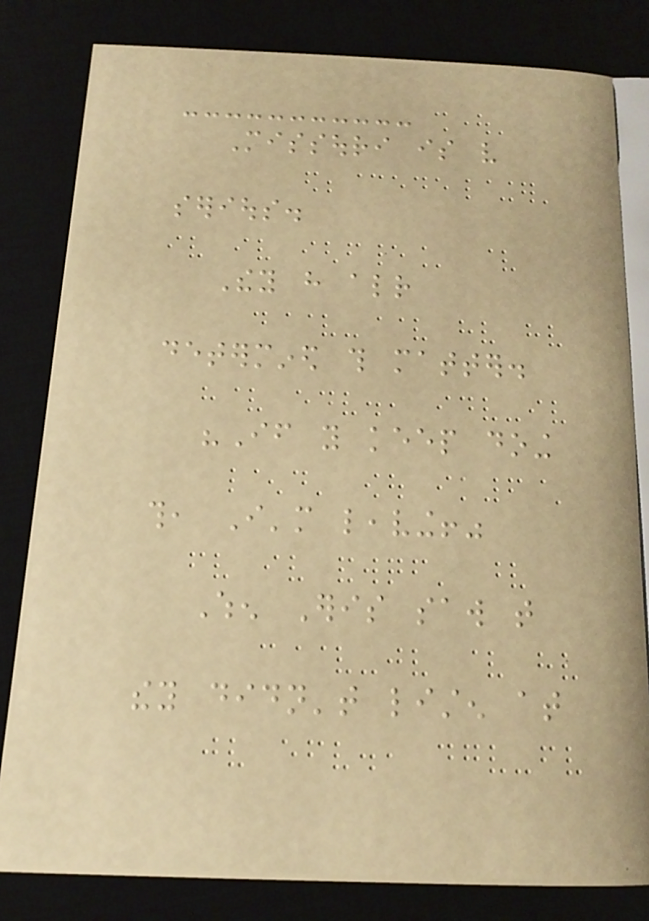Missouri is very
serious.
They have already
determined this matter.
"If you keep doing
this, I'm leaving!"
When Eris saw that
they didn't listen at
